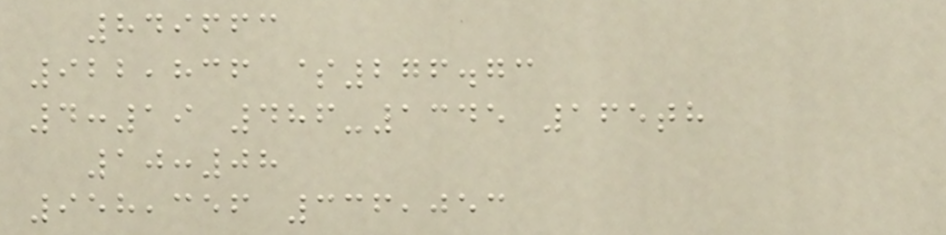849663
922,836 $276.73
4:19 486-1345 165th
10:08
958,356 336,053
